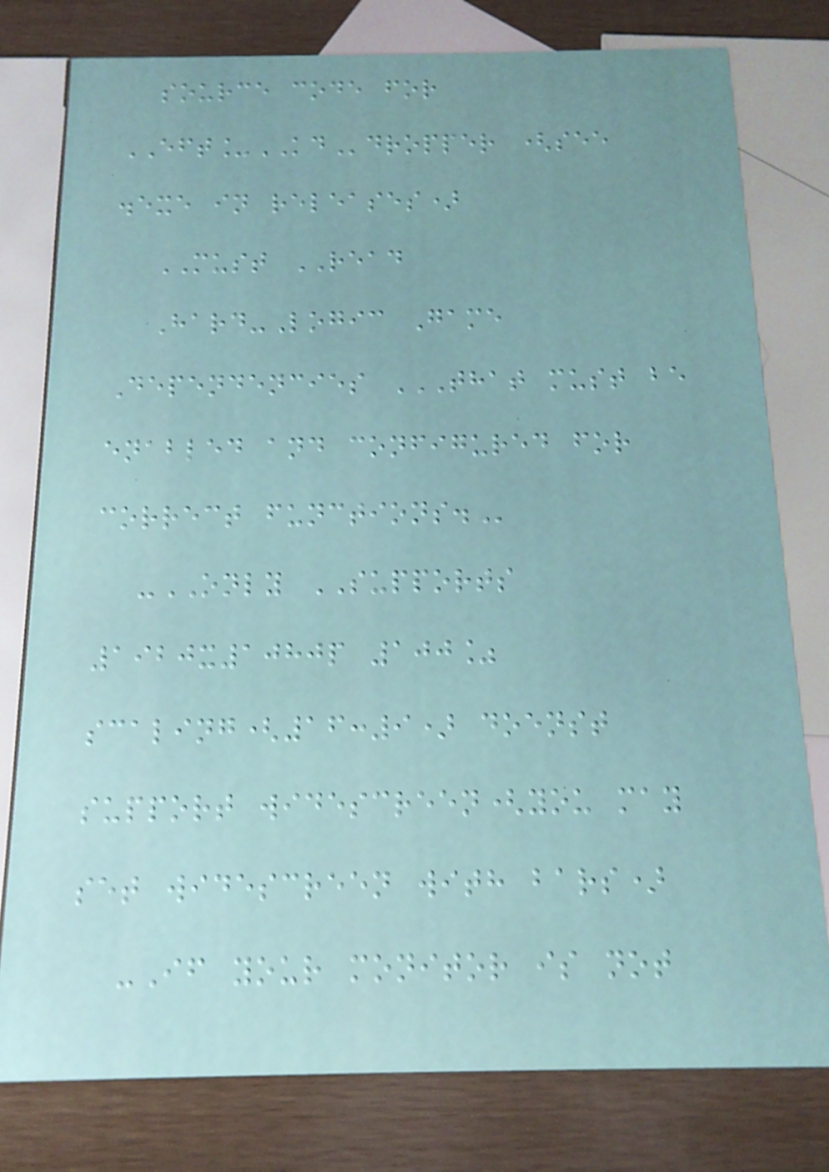source code for
EFT_KDdropper (see
.exe in releases)
MUST READ
Hard-Logic Game
Dependencies THAT MUST BE
ENABLED AND CONFIGURED FOR
CORRECT FUNCTIONS.
-ONLY SUPPORTS
1920x1080p 100%
scaling(16:9) doenst
support widescreen(you may
set widescreen with bars)
-If your monitor is not
